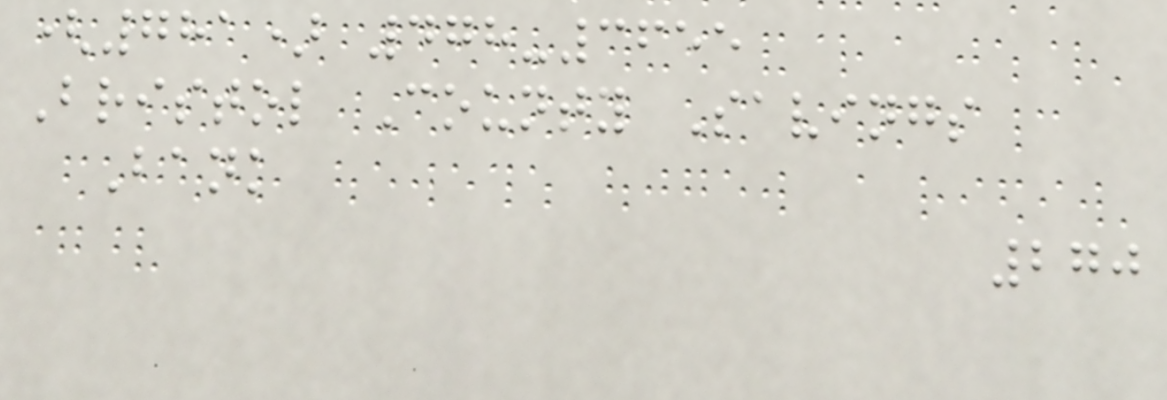(781) 478-3655
Bristol County Savings
Bank
270
